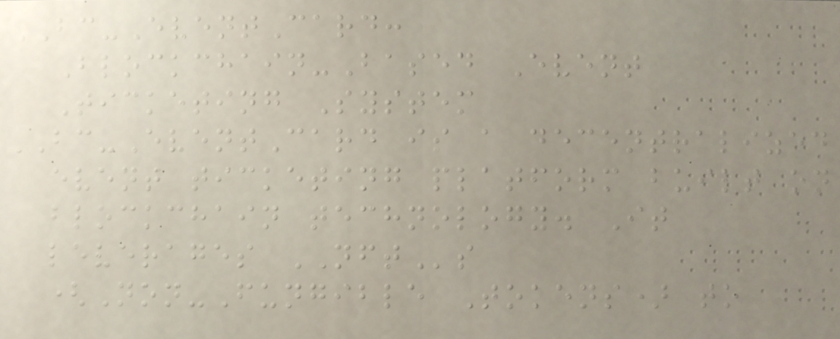BC-EventCard:
Blockchain-Based Event
Ticketing System
BC-EventCard is a decentralized
event ticketing platform built on
blockchain technology. It
leverages NFTs
(Non-Fungible Tokens) to
